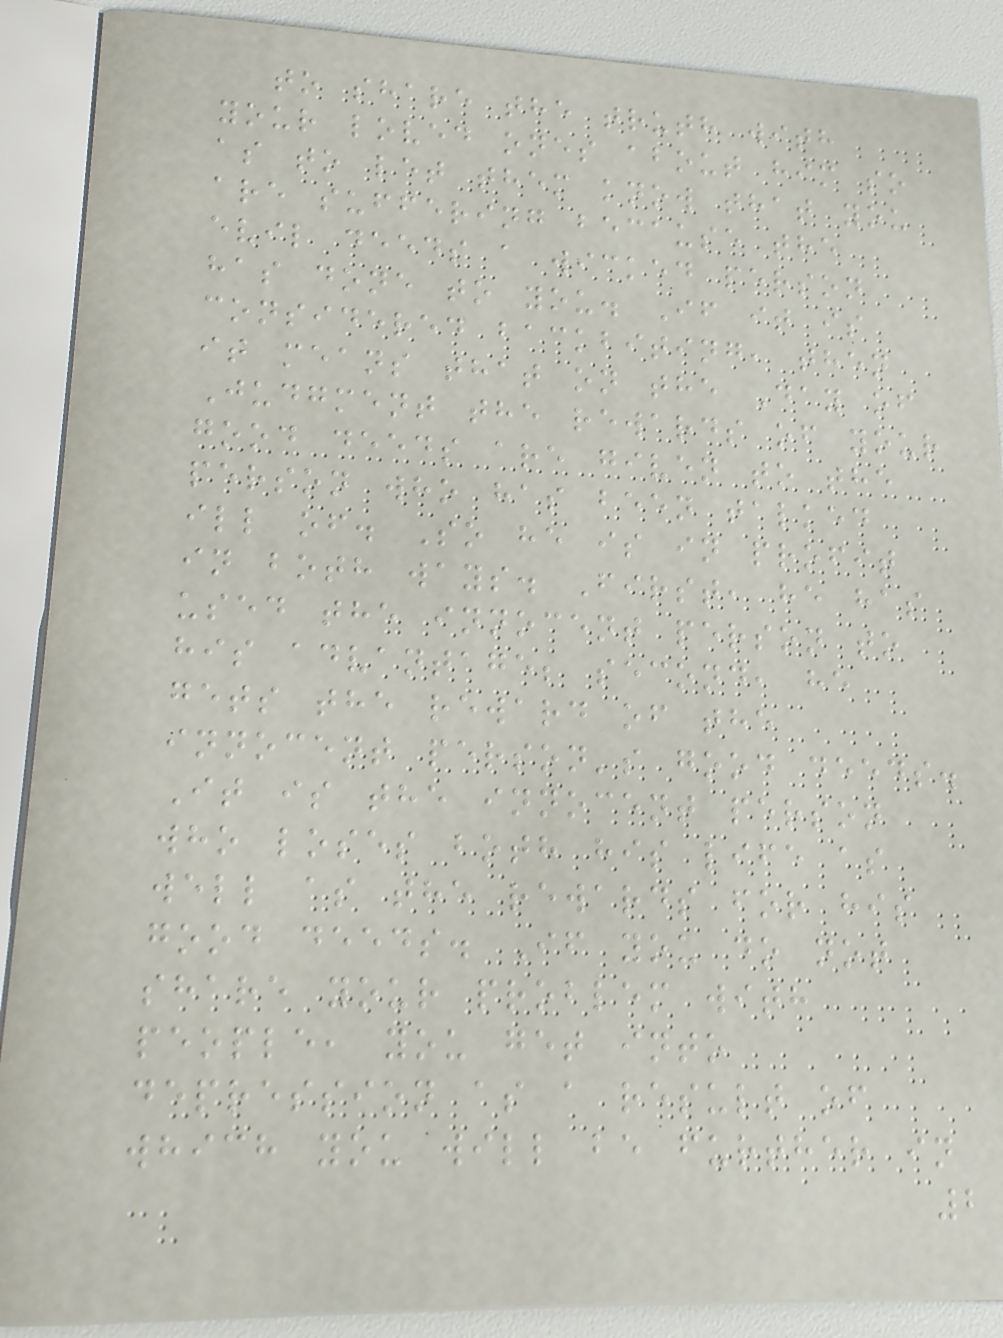to share the truth with
your loved ones about him so
as to let them know that you
are suffering because the
evil deeds a wicked person
has done to you. If it is
considered backbiting, then
it means that on the Day of
Judgment the rewards of your
good deeds are given to the
person who has been talked
ill of. So he is in profit
in both ways. First, he has
used the innocent person to
his advantage; second, he
gets the reward of the
innocent person's good deeds.
It is the innocent person
who loses both his life as
well as the rewards for his
good deeds. If you do not
share your problem with
people, you get into
depression as a result of
which you will be further in
2
